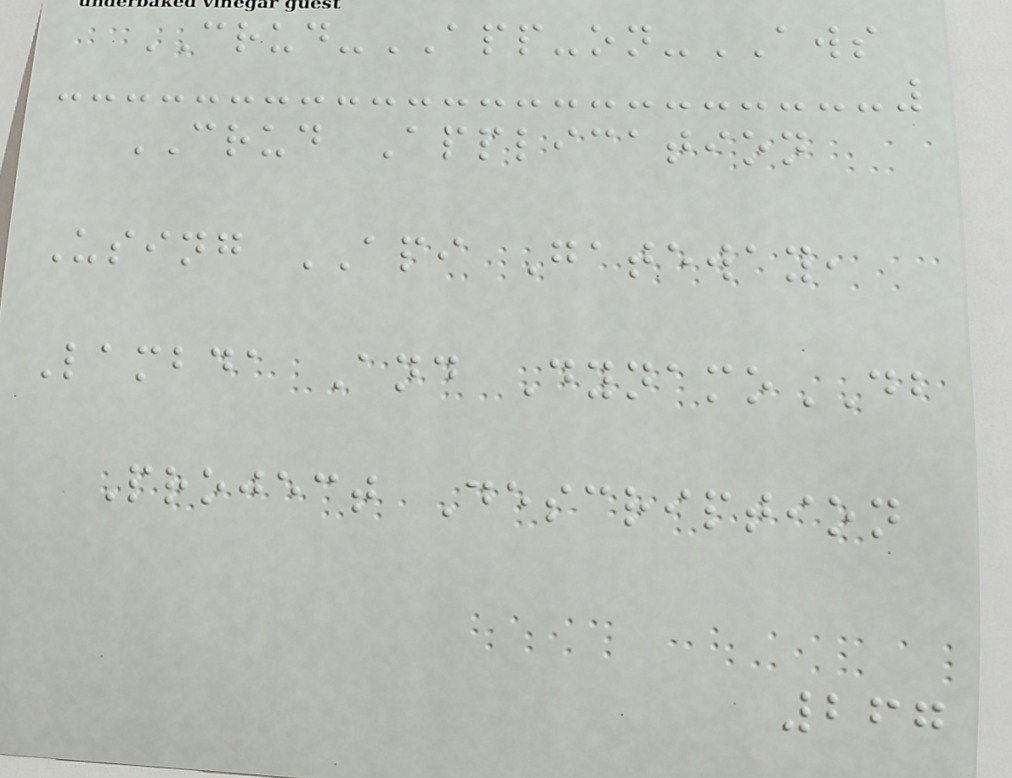CRUD-APP-on-AWS
CRUD Application
Using API Gateway,
Lambda And DynamoDB
Project Description
267
